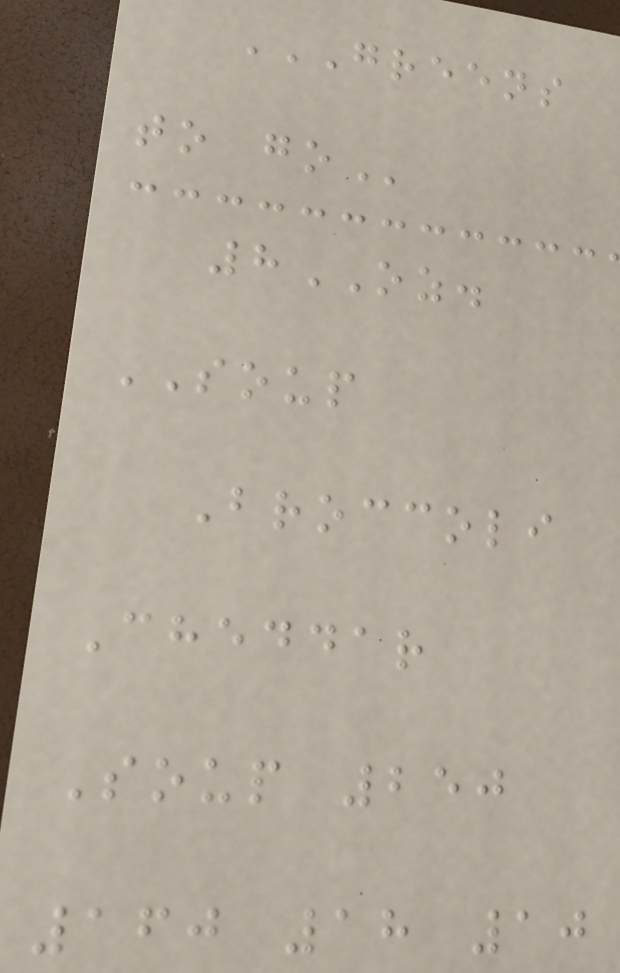GREENS
TO GO
8OZ.
SOUP
Broccoli
Cheddar
Soup 250
160 18 10
